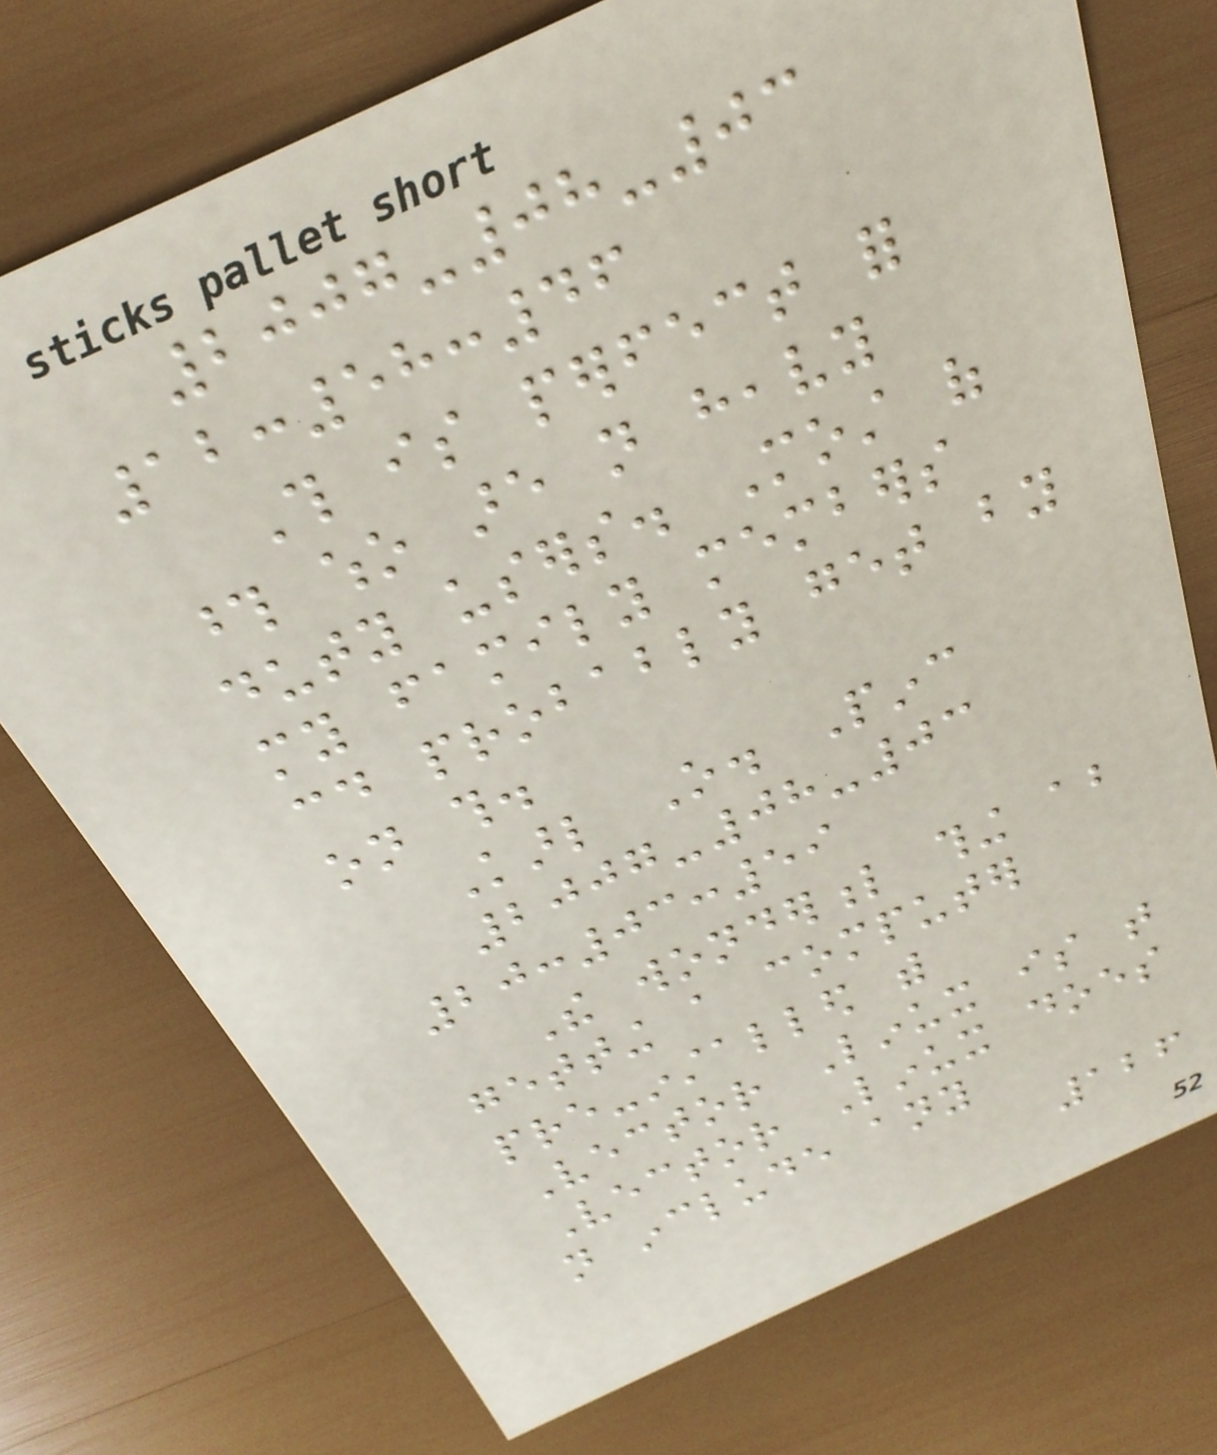2007-08-03
12:58:46
This is perfect for
those who are not heavy
duty users. Most of
my family members
could probably get by
on this.
Karl O. Pinc
2007-08-03
20:03:59
The wonderful thing about
getting a computer
pre-installed with
Vector Linux is that
Vector Linux does
not include any
126
